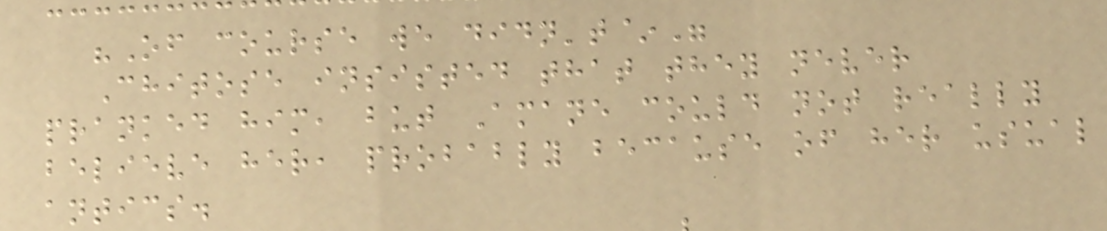"Of course we didn't~"
Chitose insisted that they never
pranked him, but Amane could not really
believe her, probably because of her usual
antics.
